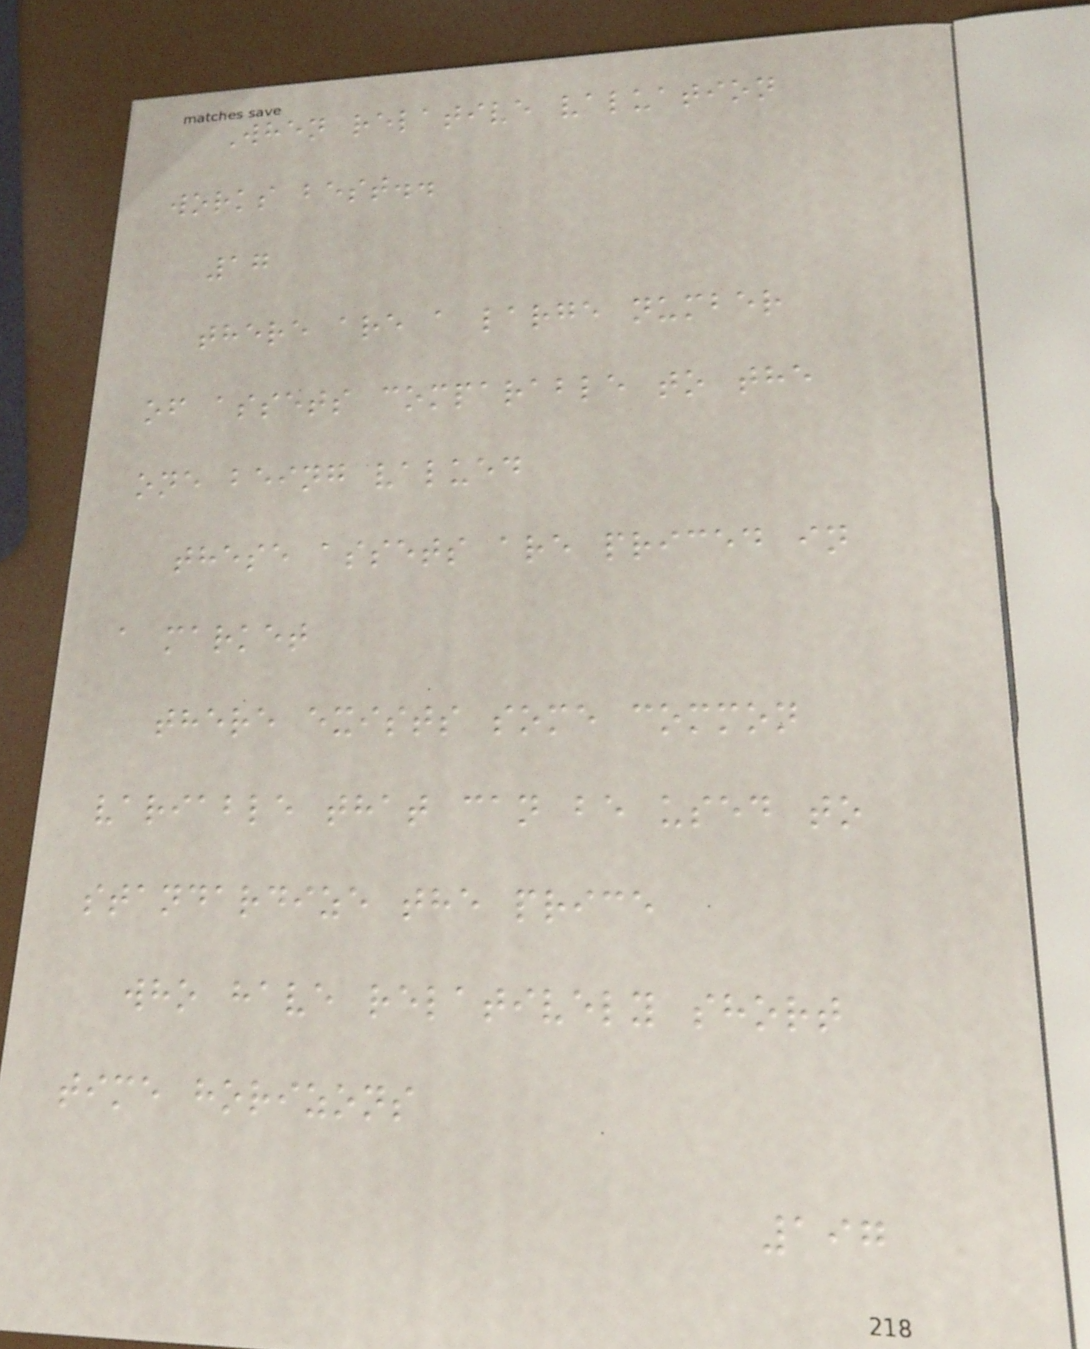When relative valuation
works best..
17
there are a large number
of assets comparable to the
one being valued
these assets are priced in
a market
there exists some common
variable that can be used to
standardize the price
who have relatively short
time horizons
197
